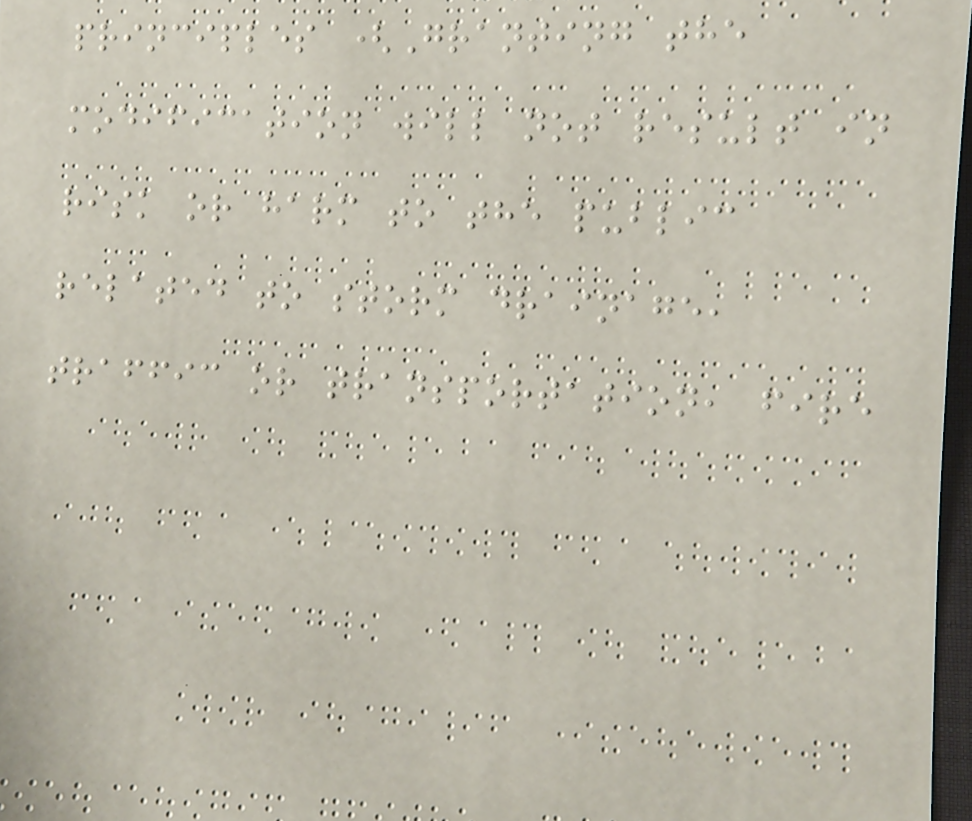principles (Granting the
modification will not result in
risk or harm to the public
related to storm drainage,
traffic or transportation, fire
